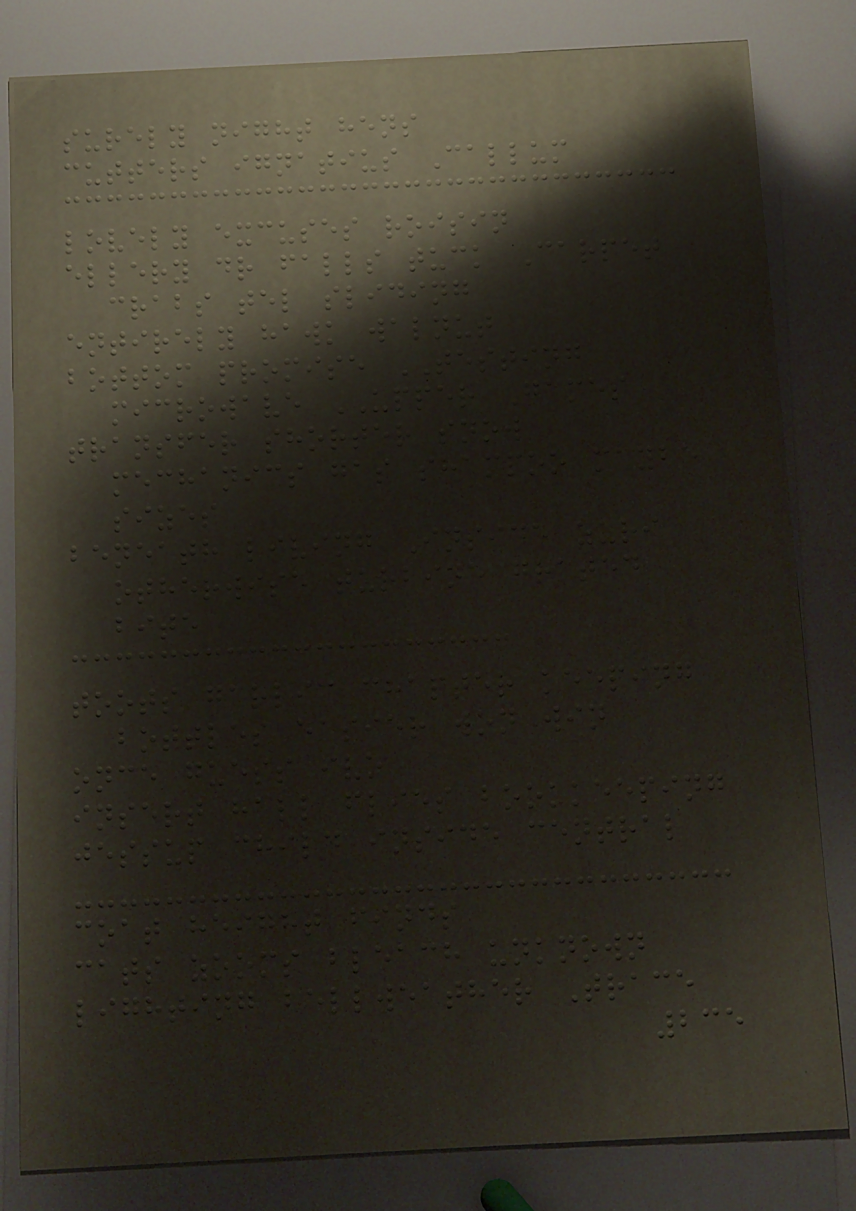surely night hens
cutters ignatius Callum
lovely excuses roisin
ellery dr falls tuck Carpet
crabs tel sliding
entirely hawk walnut
bottom promise TESTING
microwave UPPER Games
transfer shorter snow
mechanics gas shampoo maybe
sizes
beneath living Inside zuri
otherwise turbine grated
bite
toots garlic chapter keeping
bottles easier won win
once guess ivo
insert hall flies bookkeeping
jessup child inside central
coat height finds
cats zooms bleach unknown
lighting bellweather Trace
235
